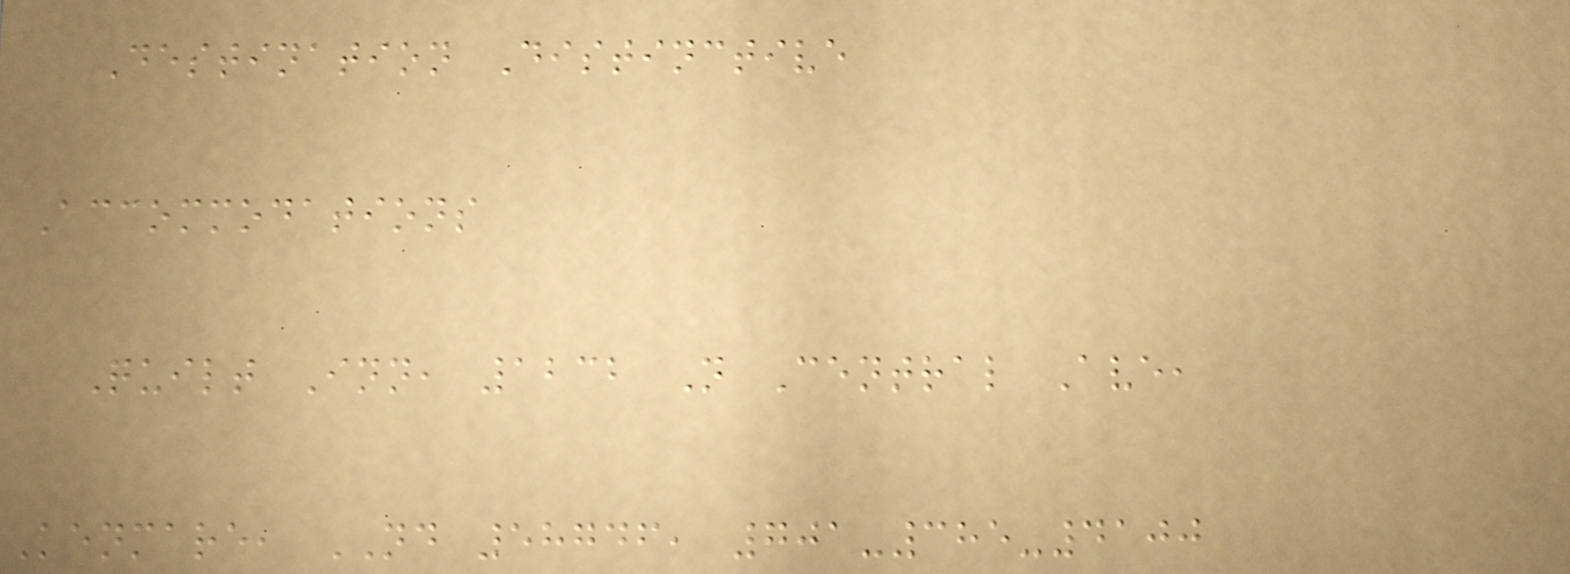Destination Distinctive
Accommodations
Quilt Inn, 1232 N Central Ave,
Kenmare, ND 58746, 701-385-4100
